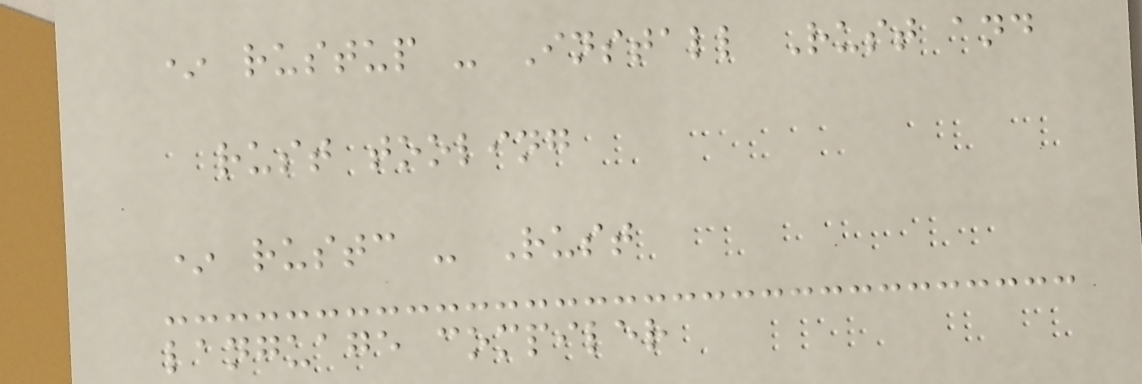* rustup - Install Rust and
rust tooling
* rustc - Rust
language compiler
